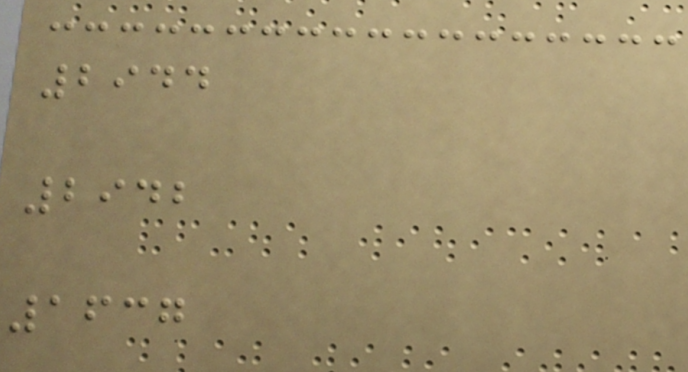2944
2942
1637
